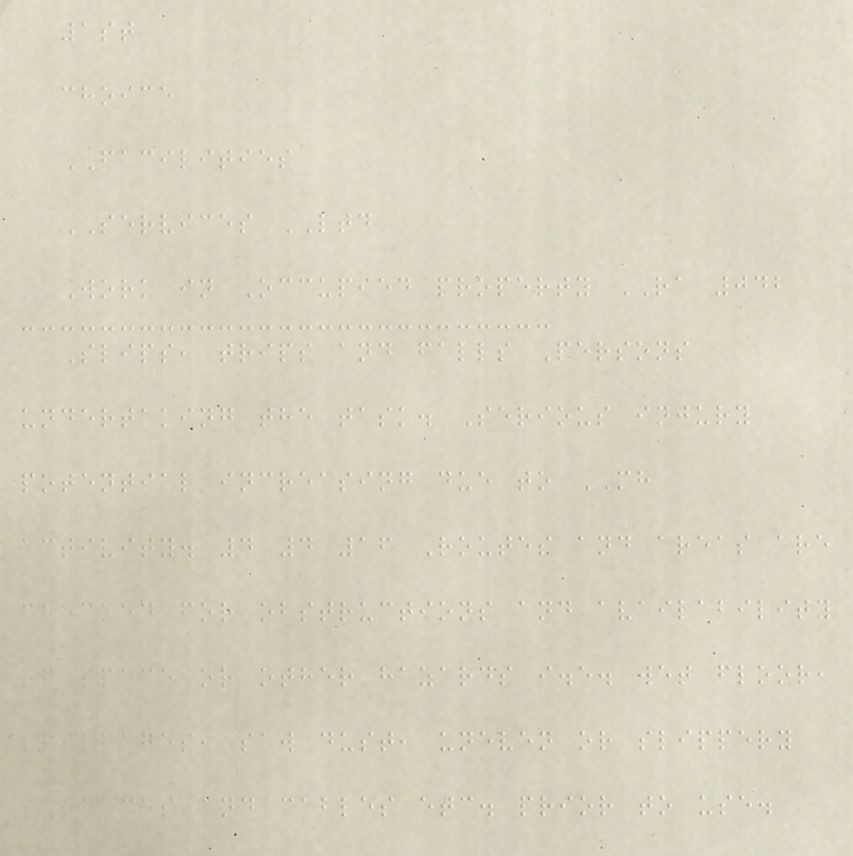1st
choice
FACILITIES
SERVICES LTD
Work in Occupied property RA 042
Slips, trips and falls Persons
undertaking the task. Serious injury
potential increasing due to MH
activity. 4 4 16 Routes and areas are
checked for obstructions and availability
of space or other hazards i.e. wet floor,
spillages, saw dust, uneven or slippery
surfaces and cables etc. prior to use.
